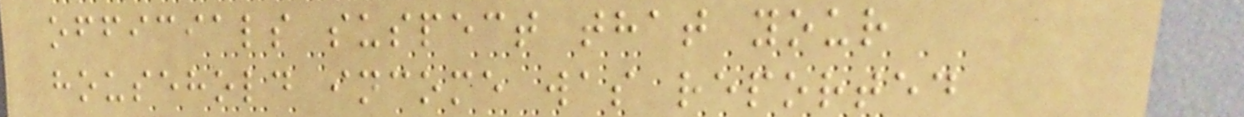officials suspect that your
household income was reported
